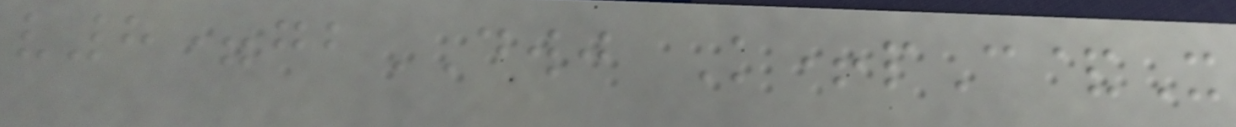v8=gbDWJ K+pC&X
